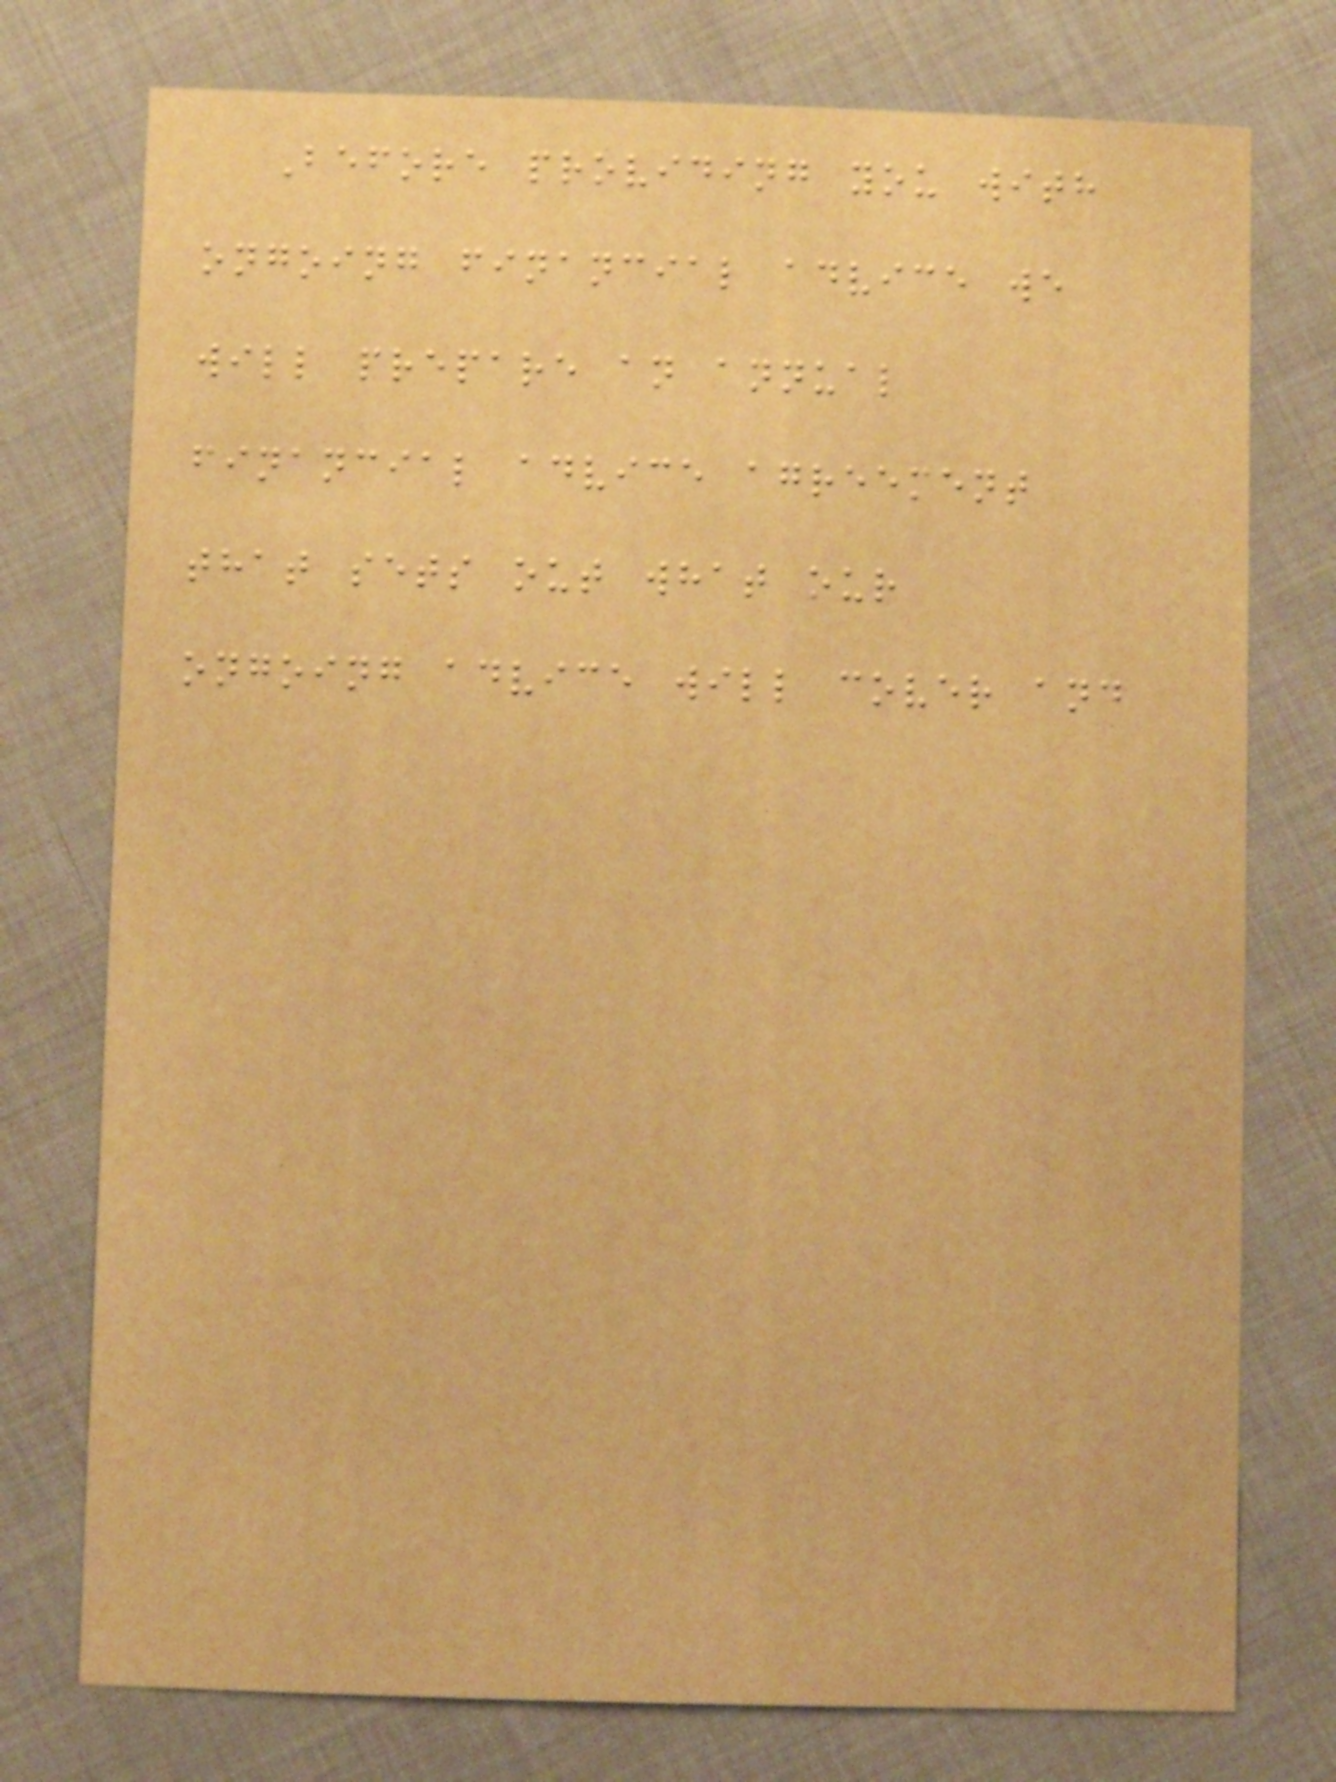Before providing you with
ongoing financial advice we
will prepare an annual
financial advice agreement
that sets out what our
ongoing advice will cover and
